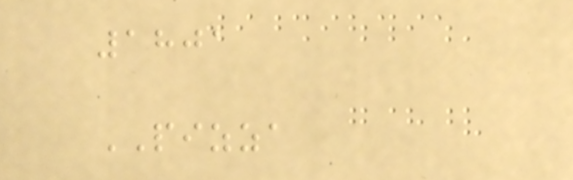1801
PIZZA
